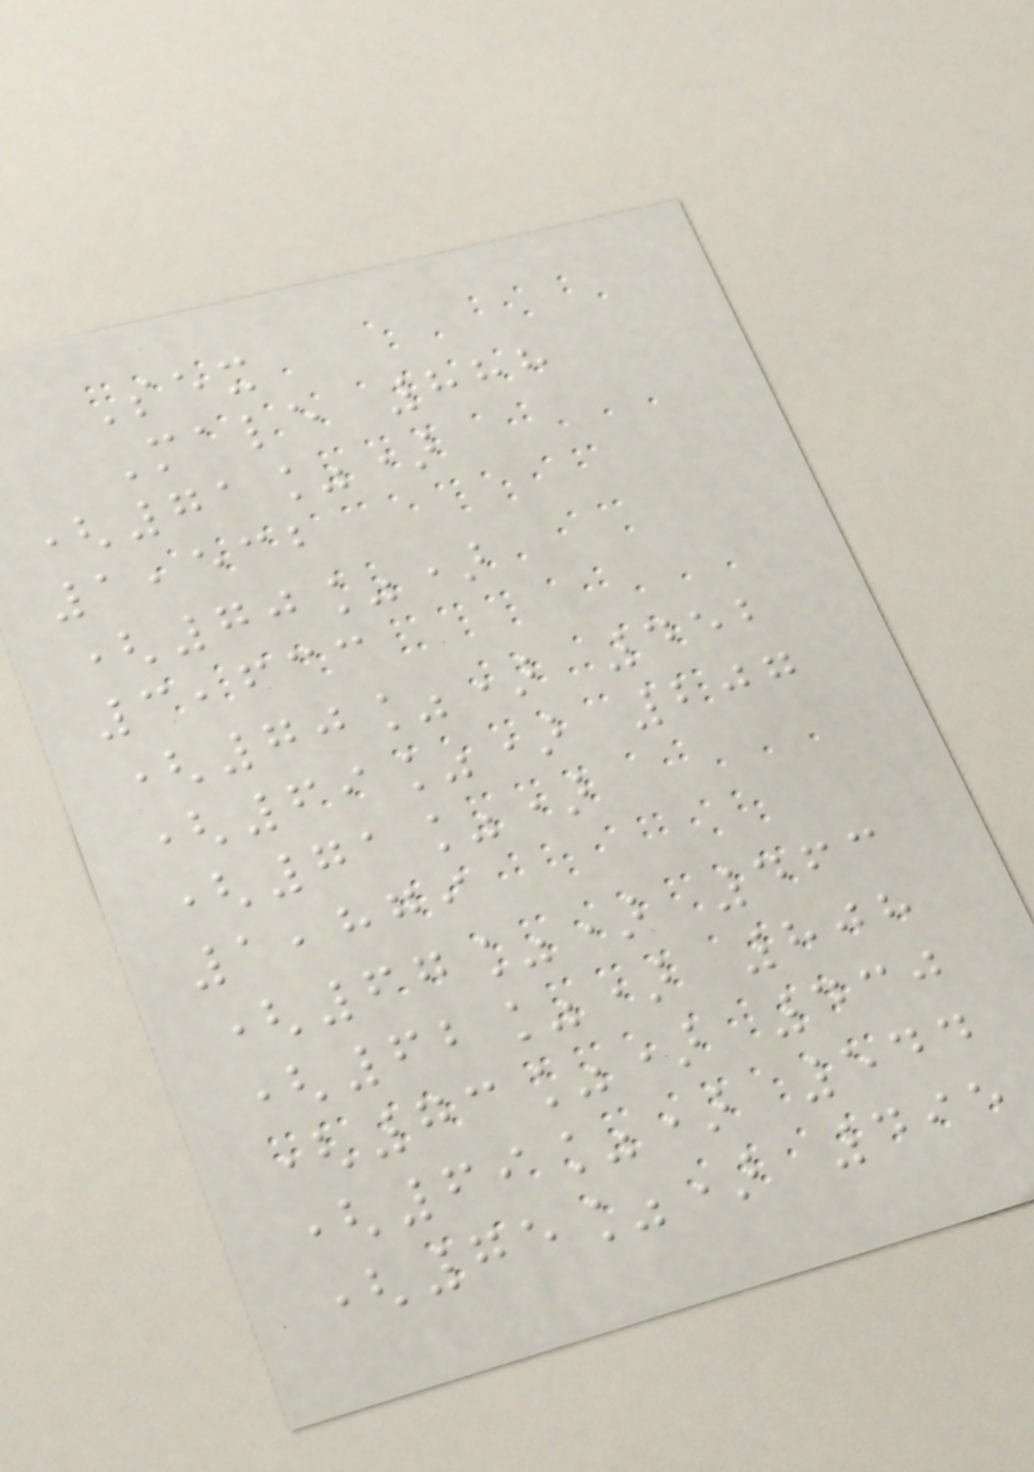Sex
Male 888
(71%)
1,532
(70%)
3,633
(70%) 452
(69%) 207
(71%)
1,879
(67%) 463
(62%) 808
(73%) 430
(69%) 544
(75%) 495
